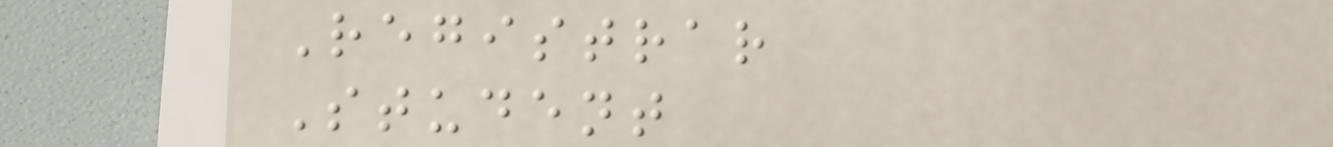Registrar
Student
